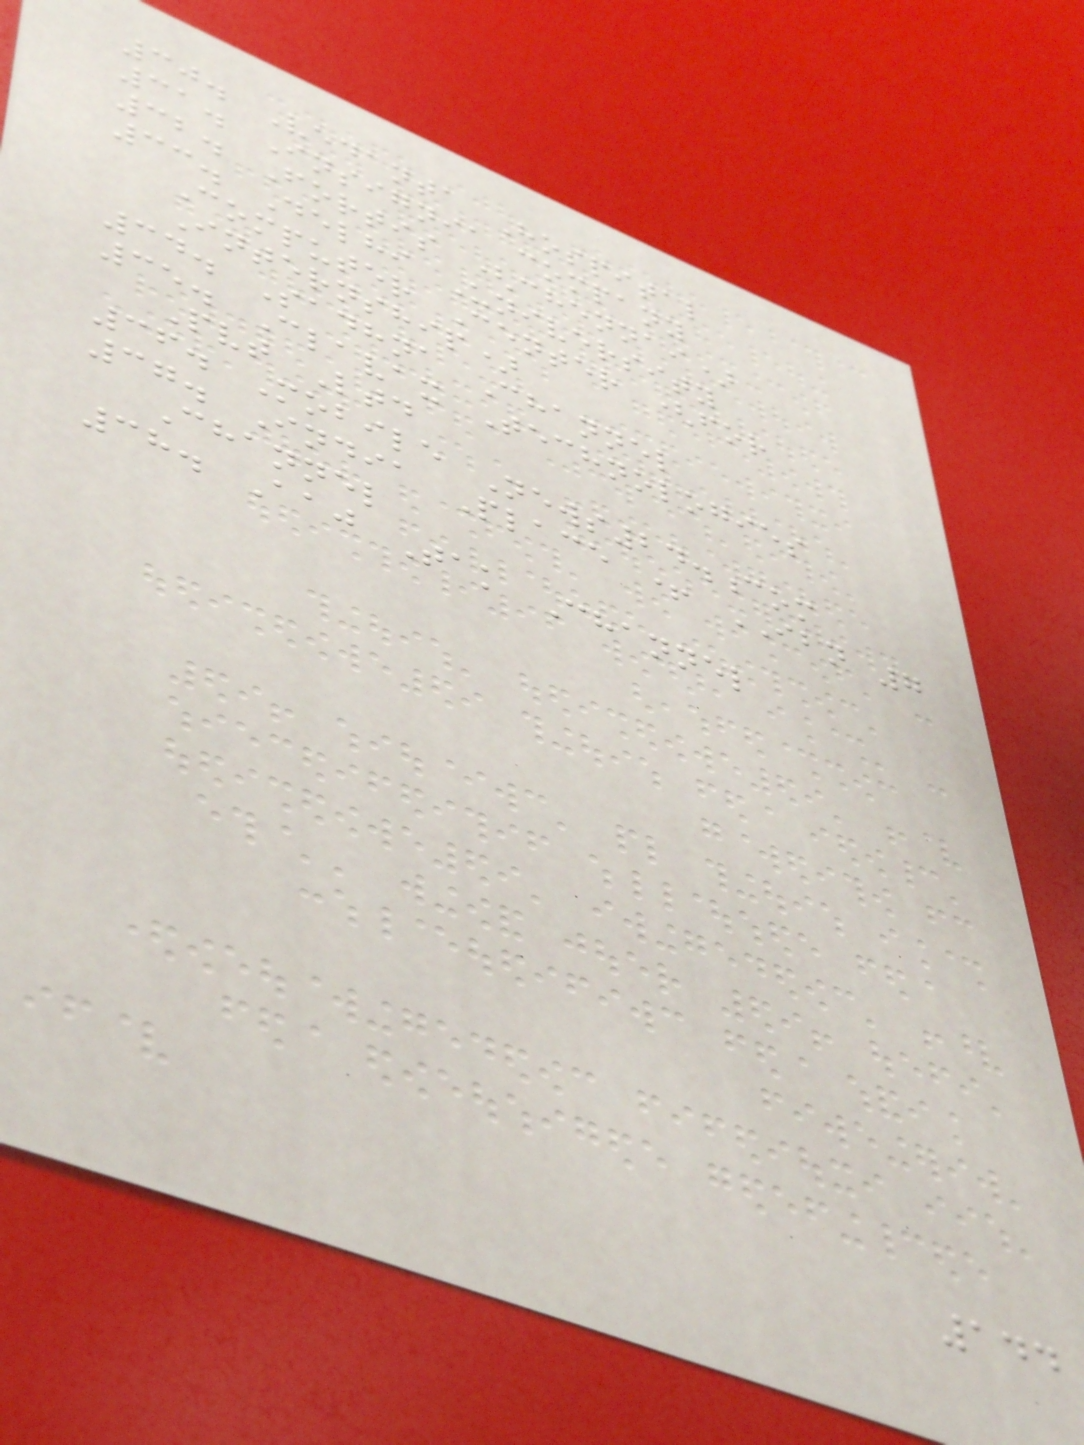30. Vedanta Hospital
31. Insignia company
32. Fortis (chennai)
33. Delhi University
Computer Center (for
Internship)
34. Sadhna Channel
35. Clavax Technologies
Pvt Ltd
36. Mobile News24.com
37. India Place + IBN 7
Channel
38. Aaj Tak Channel
144
